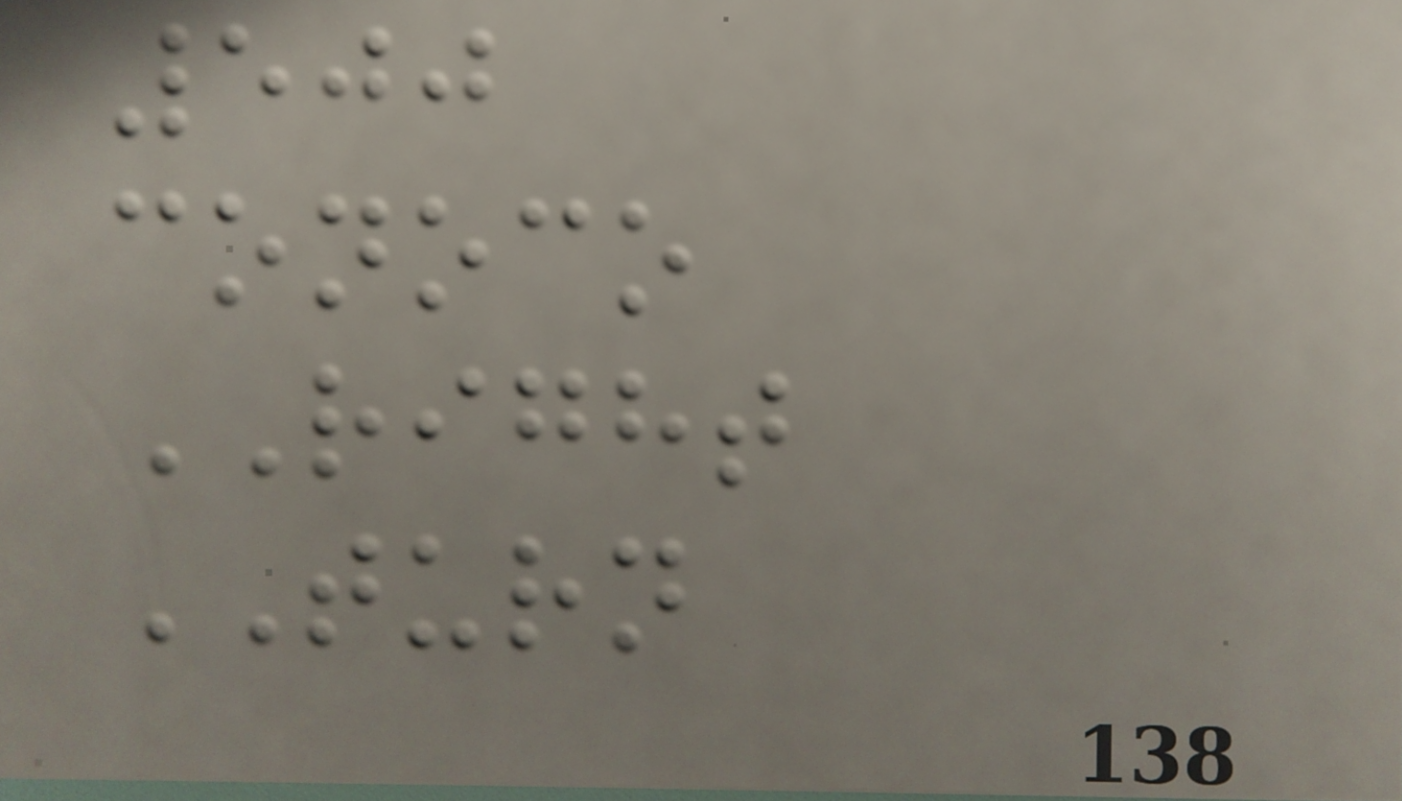500
conoco
RIGHT
TURN
